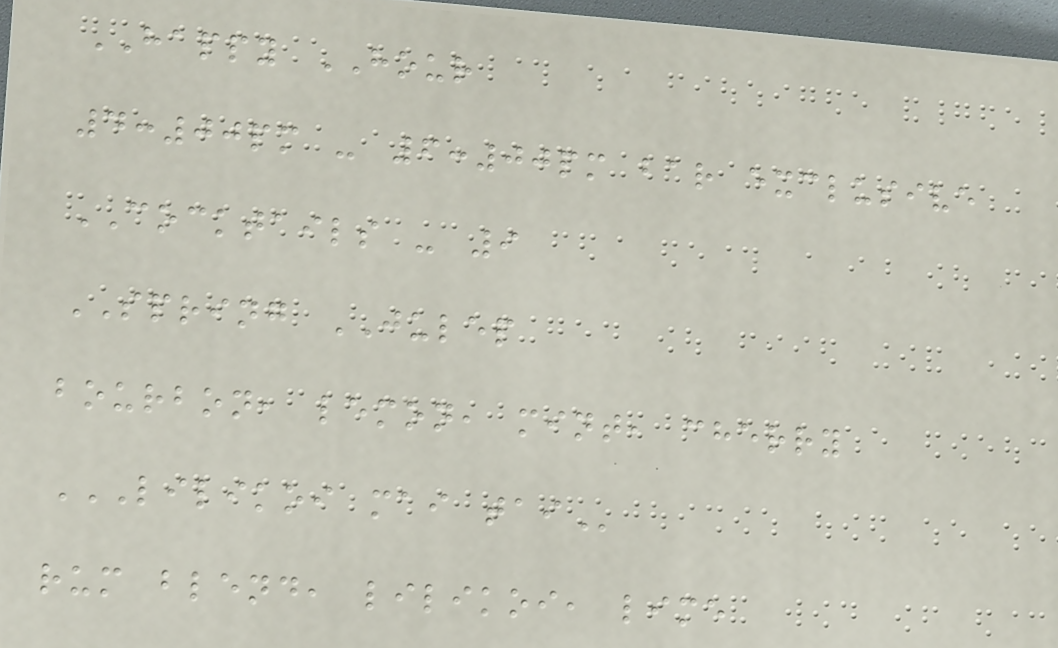HAPPY HOUR
4:00pm - 6:00pm bar exclusive
COCKTAILS - 9
SPRING JULEP
bourbon, lemon, mint, cherry
LILIKOI MAI TAI
rum blend, lilikoi, lime
